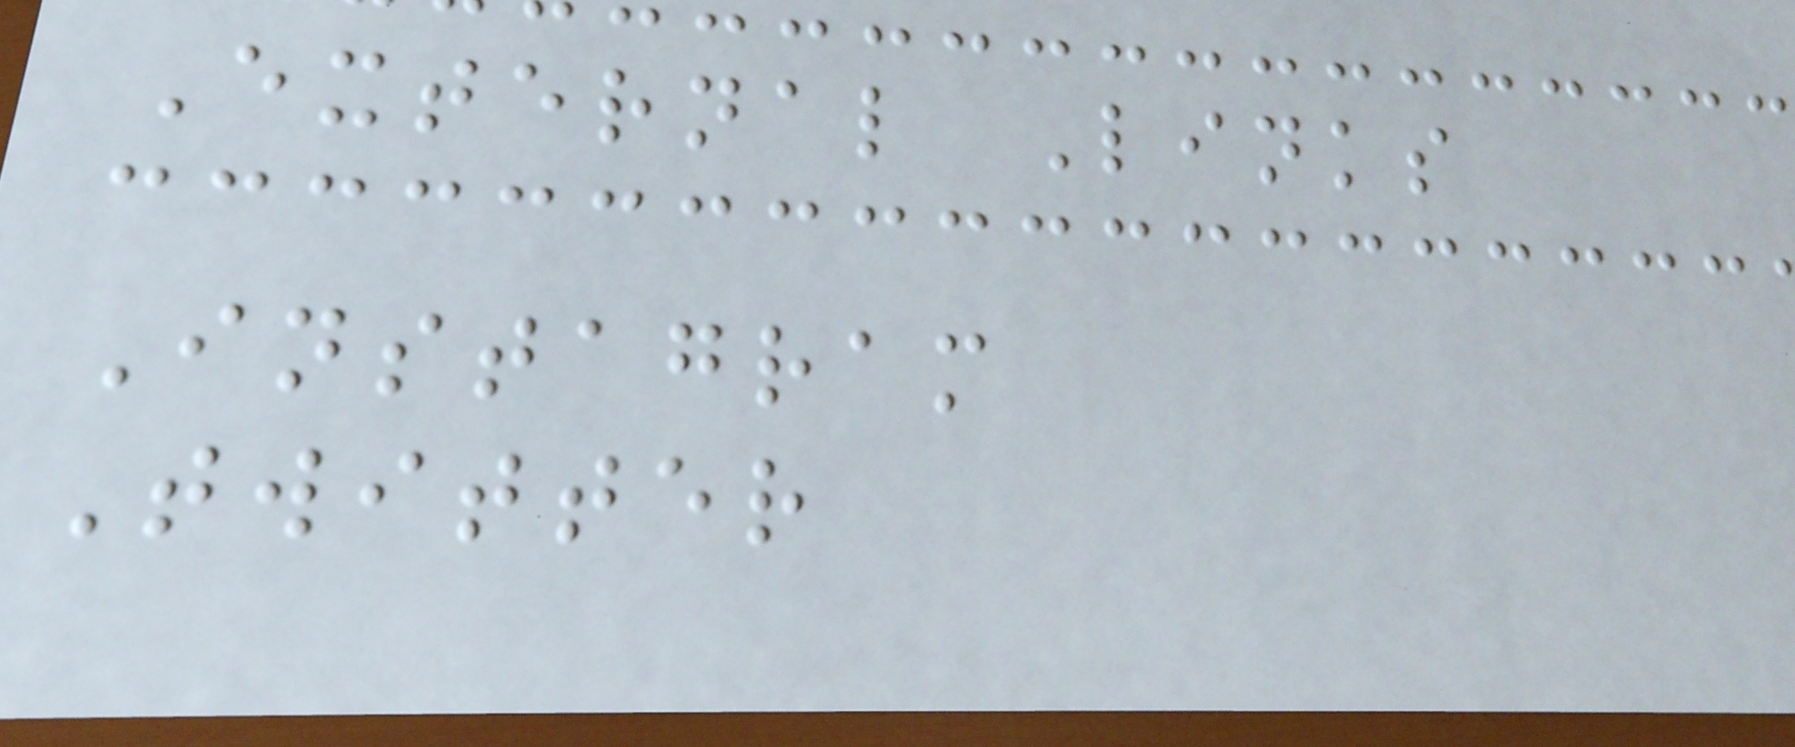External Links
Instagram
Twitter
